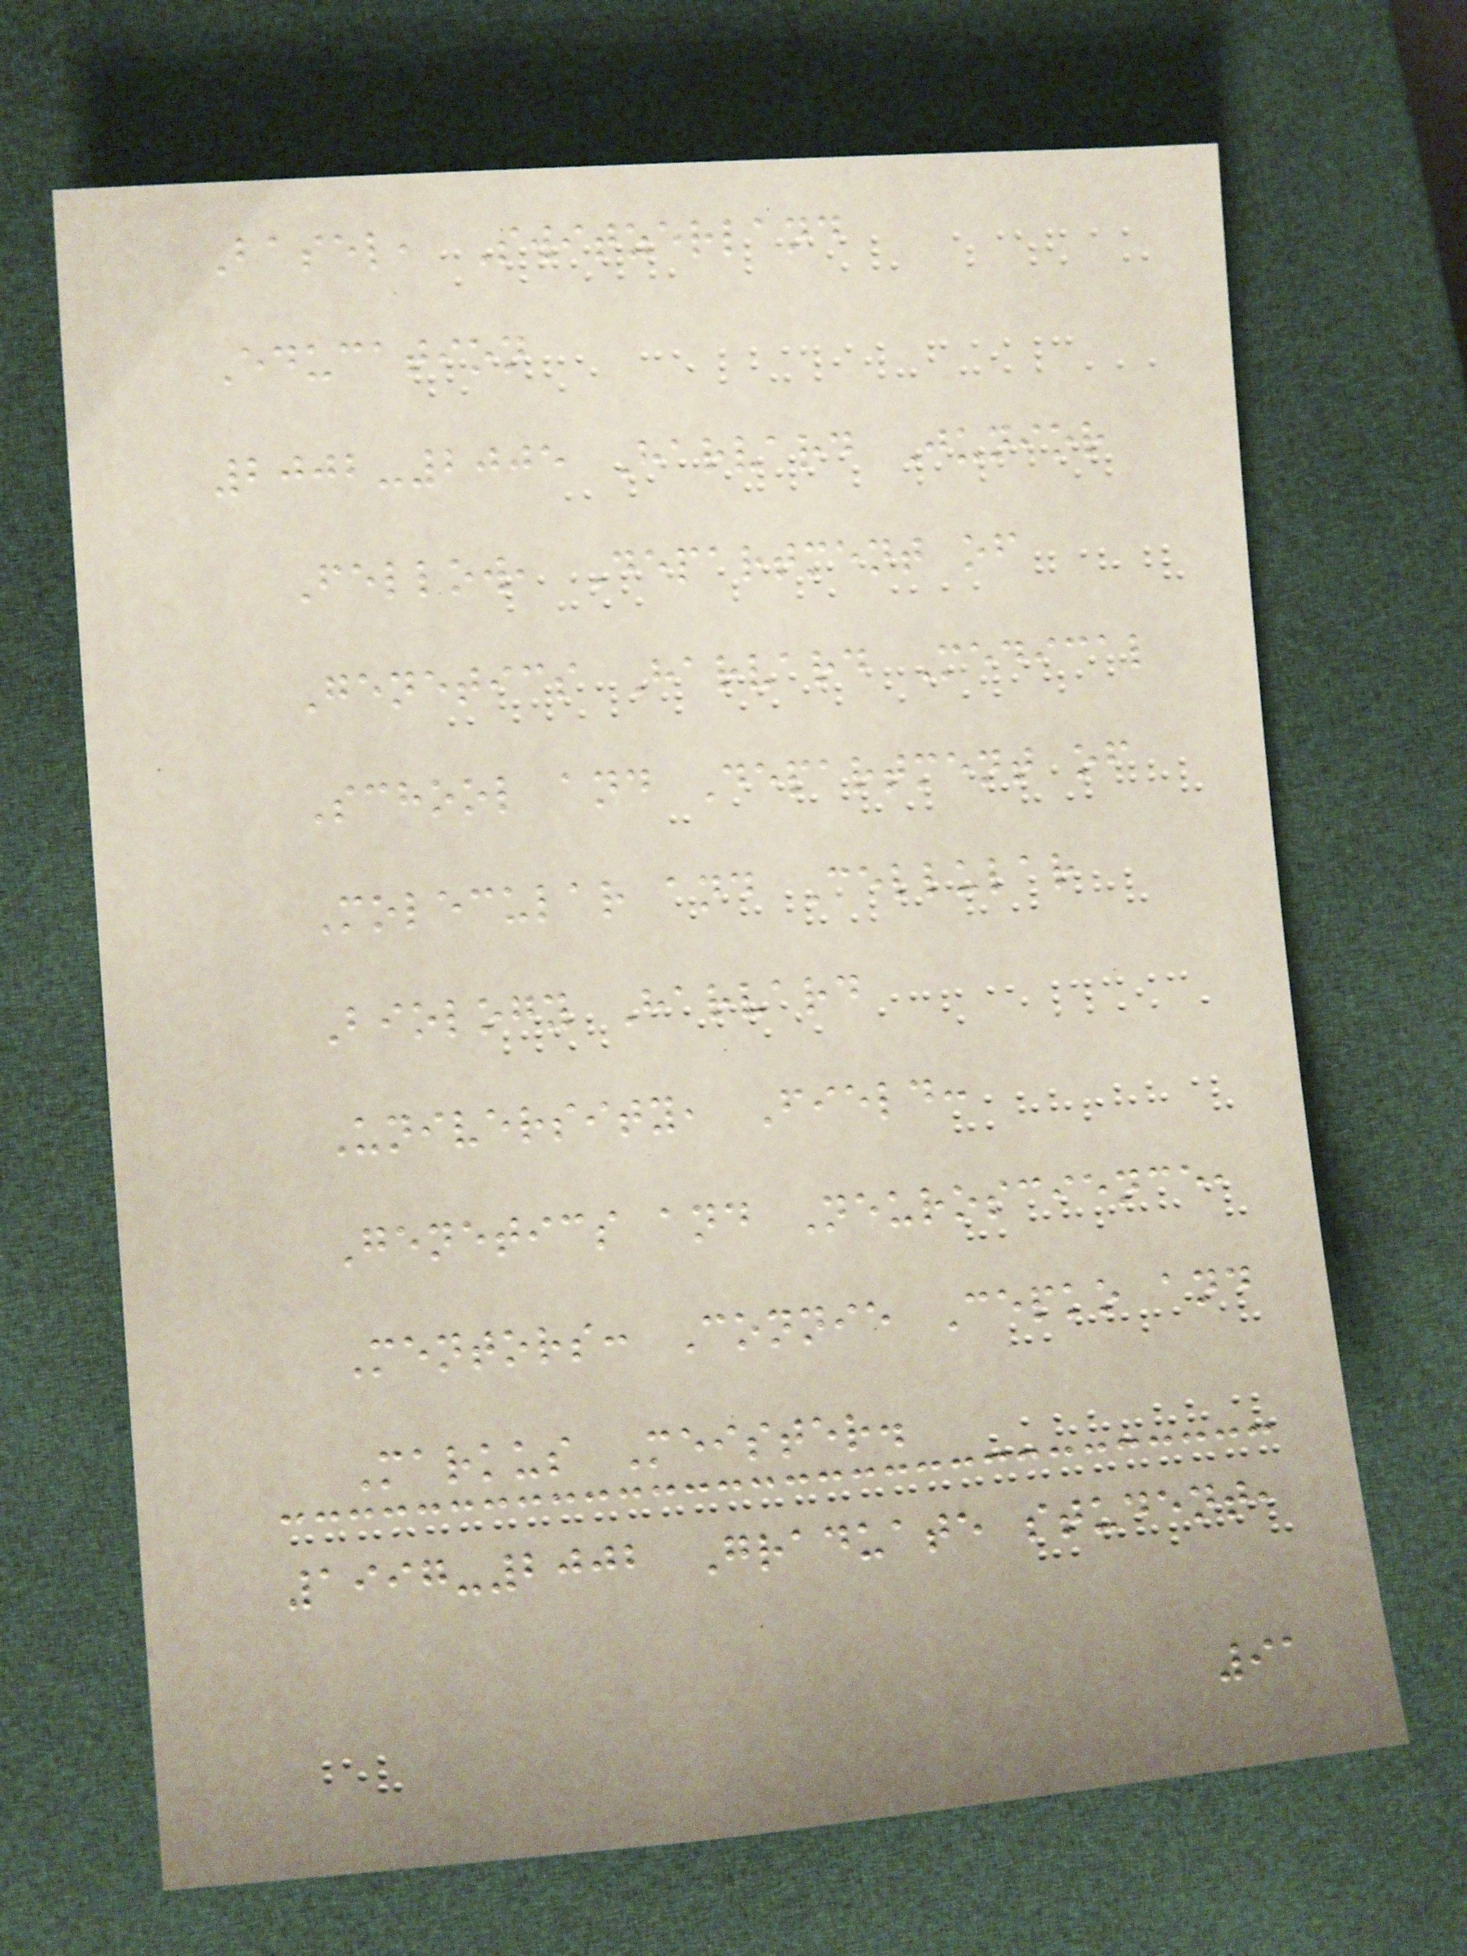Basel, Switzerland
Education
2002-2005 Harvard Junior
Fellow, Department of
Genetics Harvard Medical
School and Department of
Molecular and Cellular
Biology Harvard
University, Field:
Genetics and Neuroscience,
Mentors: Connie Cepko and
Markus Meister.
1997-2002 Graduate student,
91
